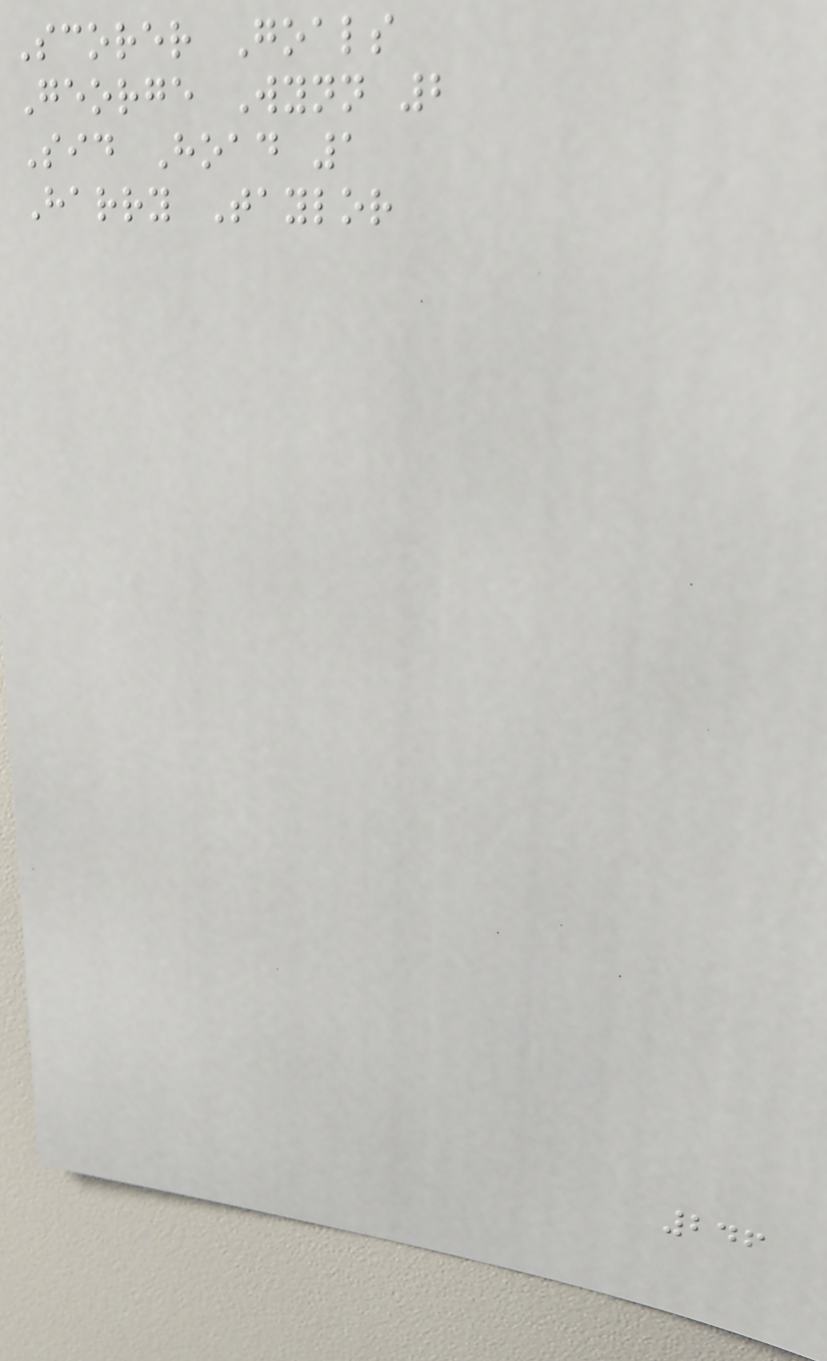Scorer Goals
George Wynn 2
Sid Hoad 1
Harry Taylor
246
